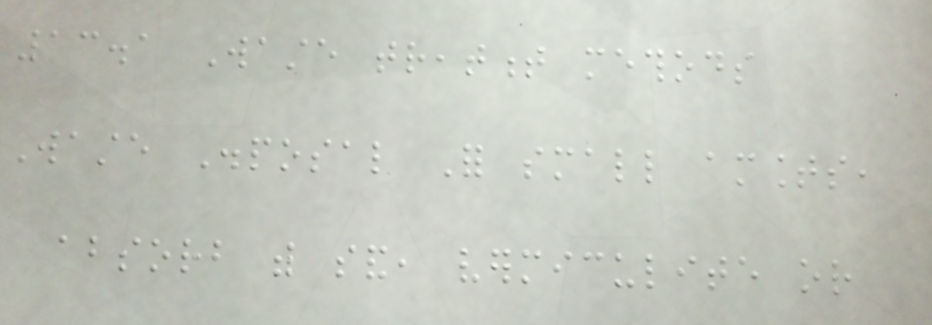13.1 Waste treatment methods
Waste Disposal For small amounts,
absorb with sand, vermiculite or
